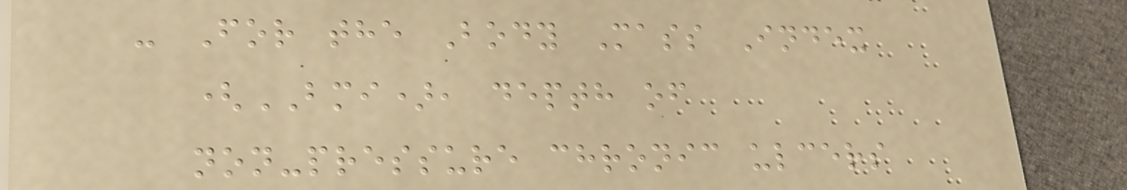- For the Body Mass Index
(BMI), depth of
non-pressure chronic ulcers
